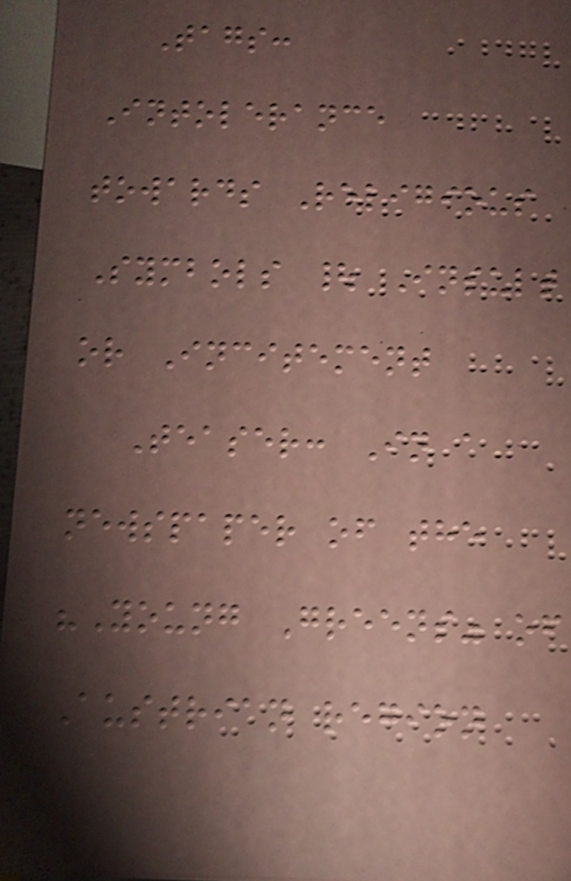Tags:
Intolerance
towards Religious
Symbols | Insult
or Incitement
Teaser: In a
newspaper of the
"Young Greens" of
Austrian region
